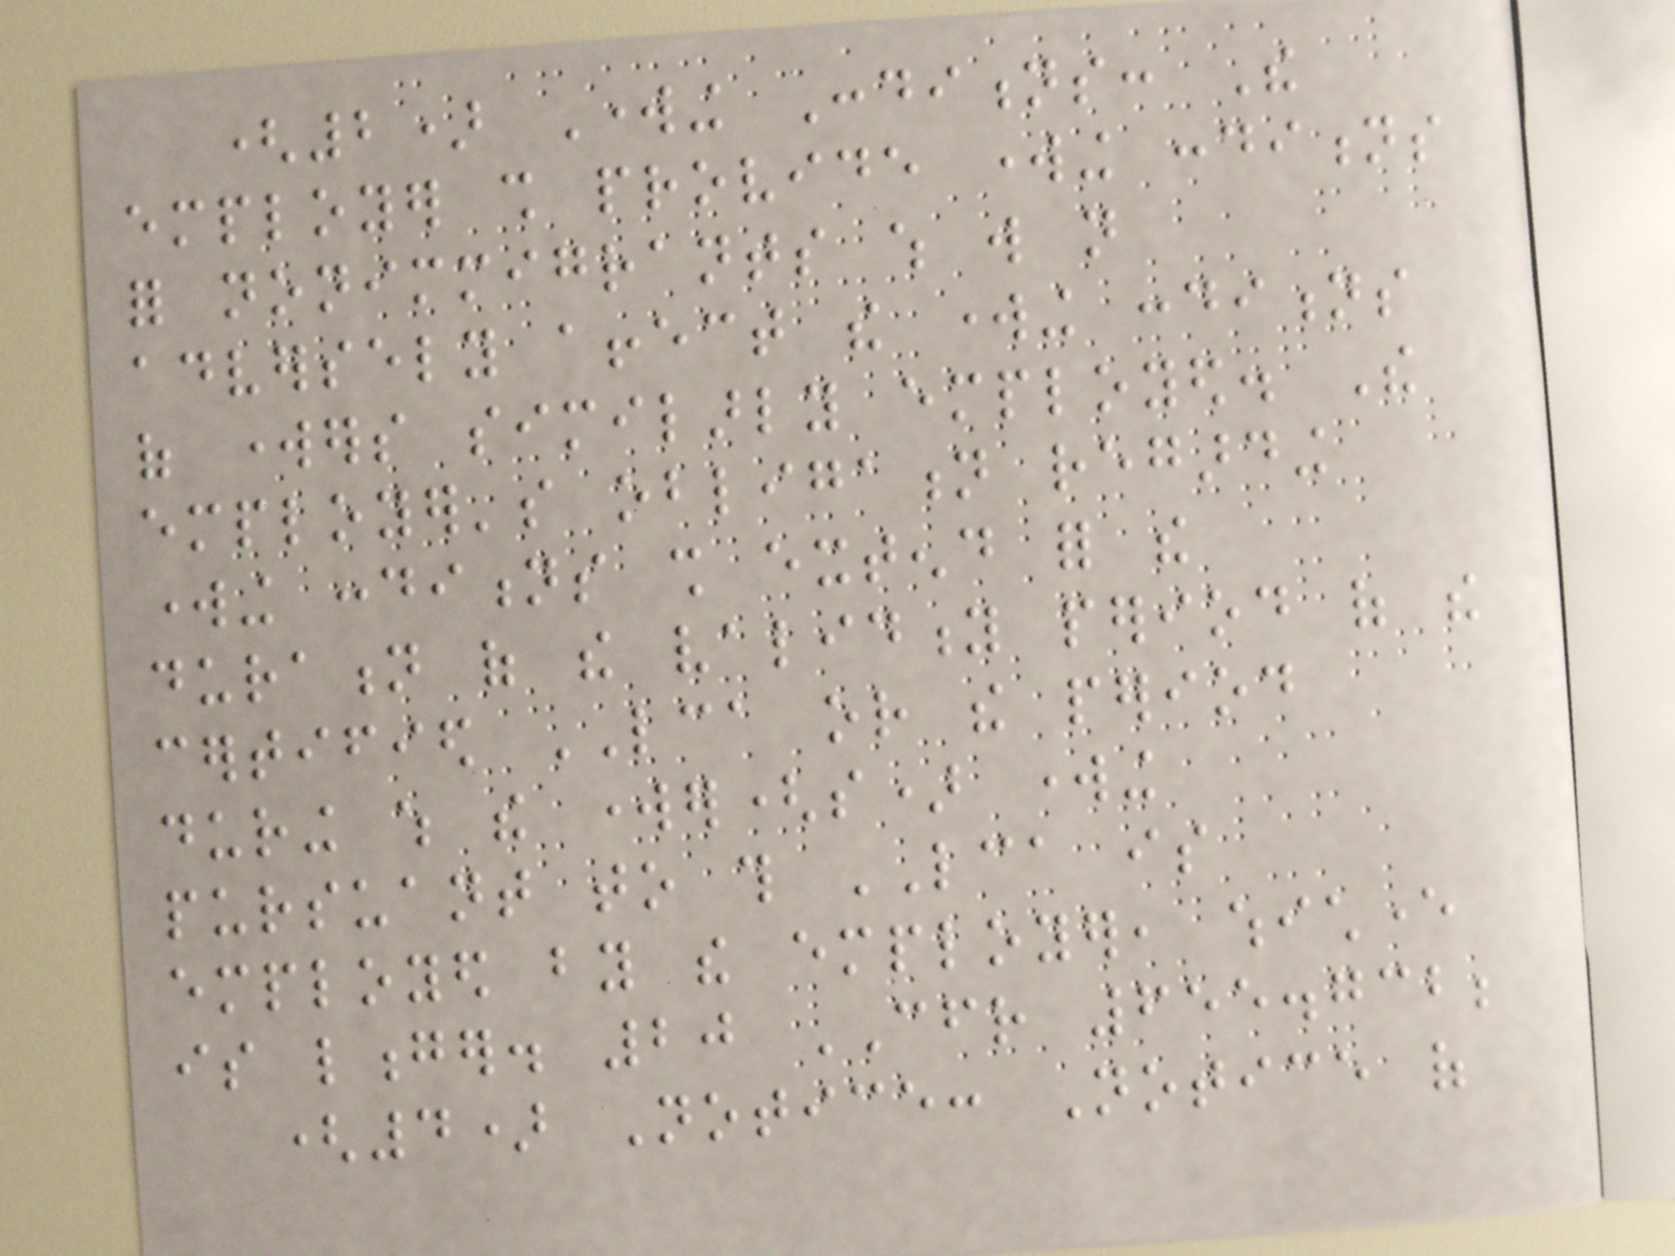(2) Working Conditions: The
employer shall provide working conditions
for nonimmigrants which will not
adversely affect the working conditions
of workers similarly employed. The
employer's obligation regarding
working conditions shall extend for the
duration of the validity period of the
certified LCA or the period
during which the worker(s) working
pursuant to this LCA is
employed by the employer, whichever
is longer. 20 CFR 655.732;
(4) Notice: Notice of
